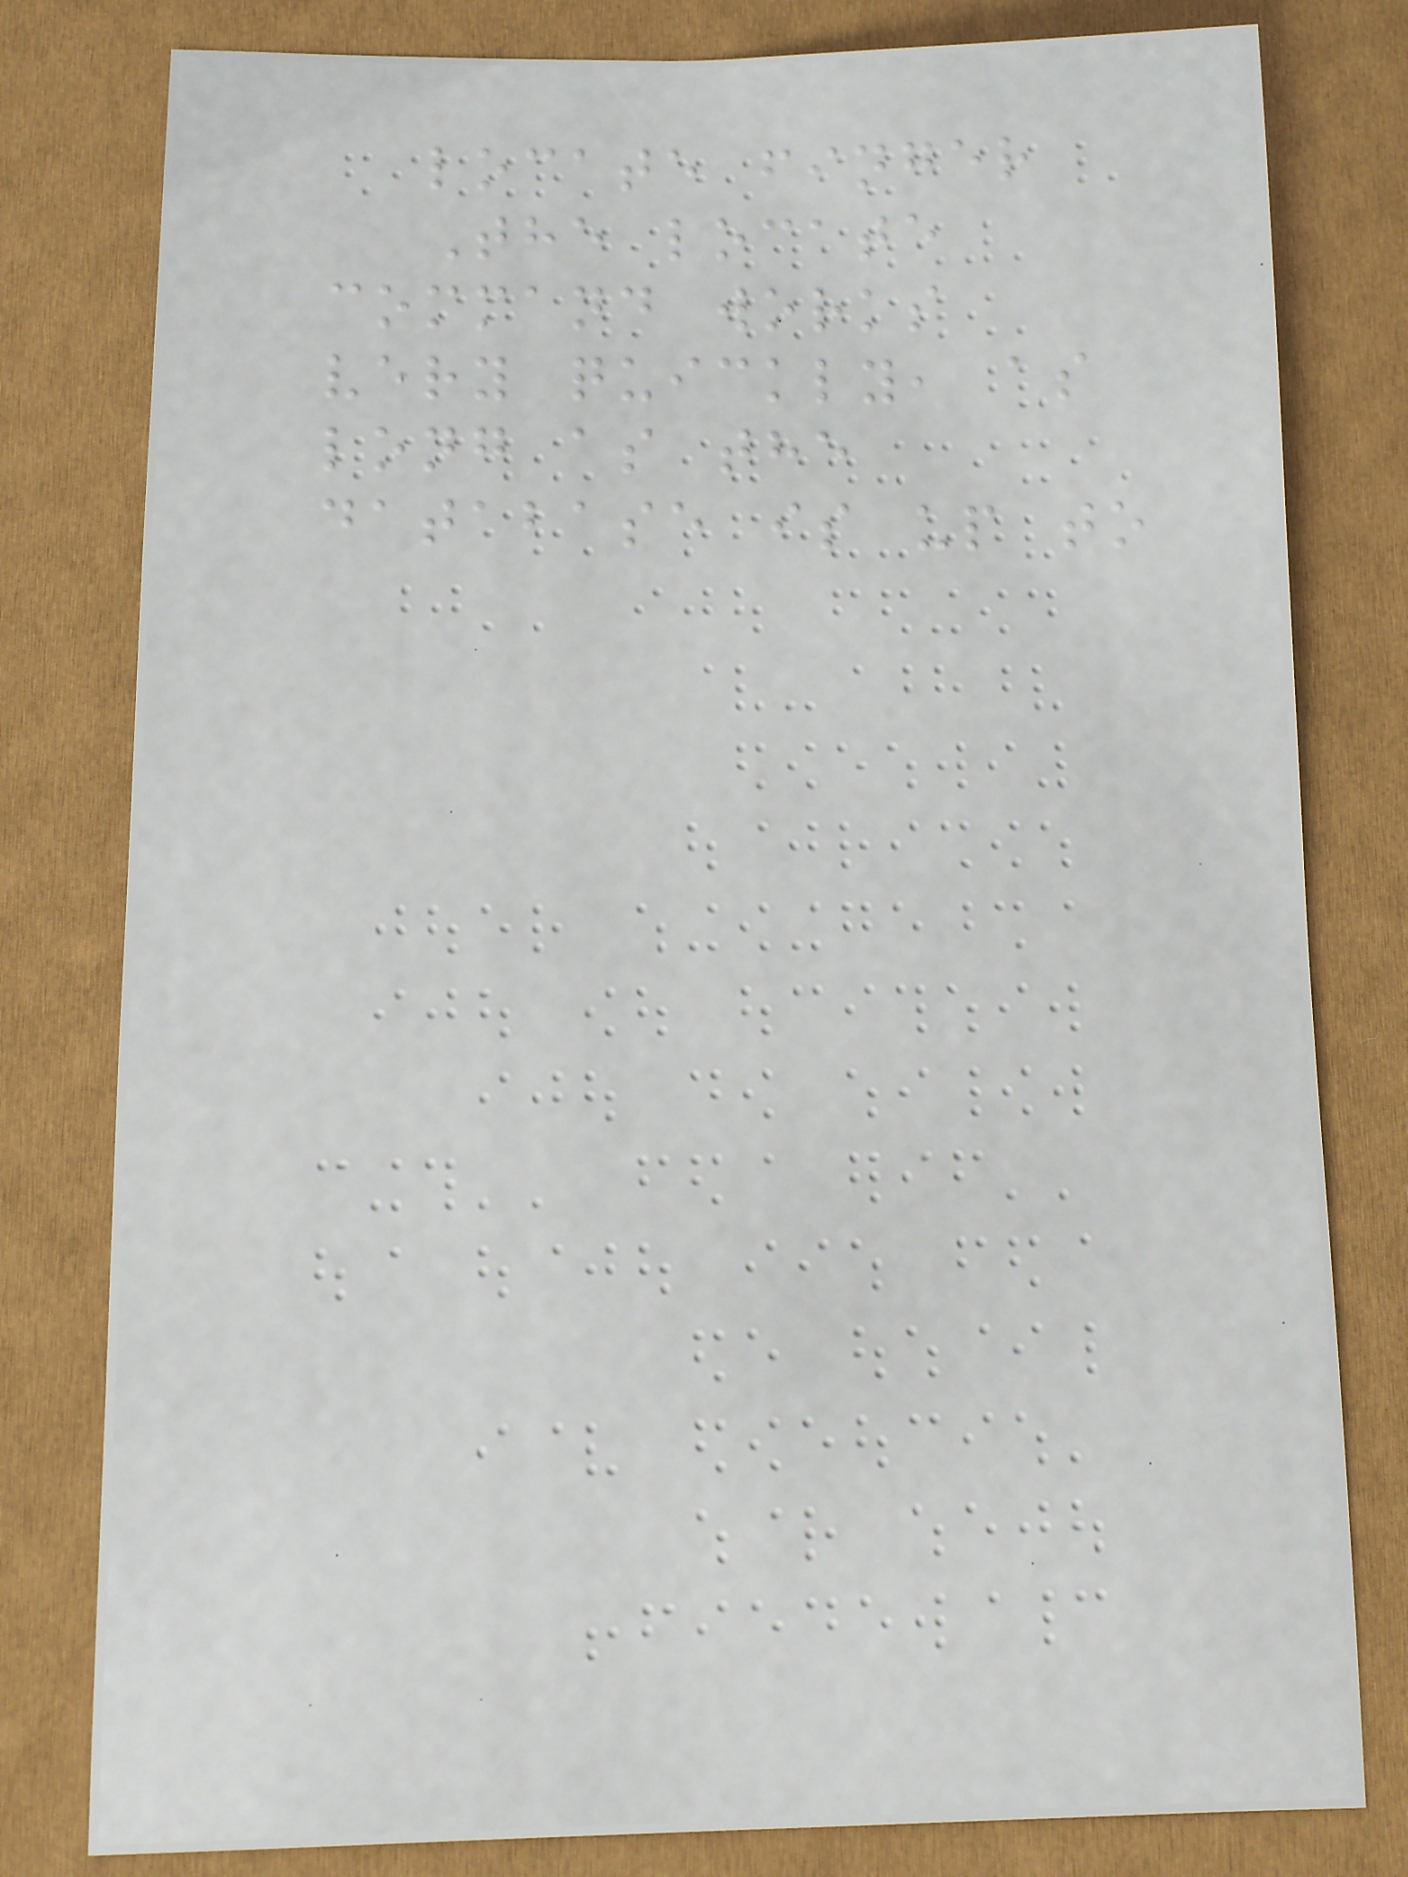locate finger
The locate
command works
very quickly, as
long as the
database is up to
